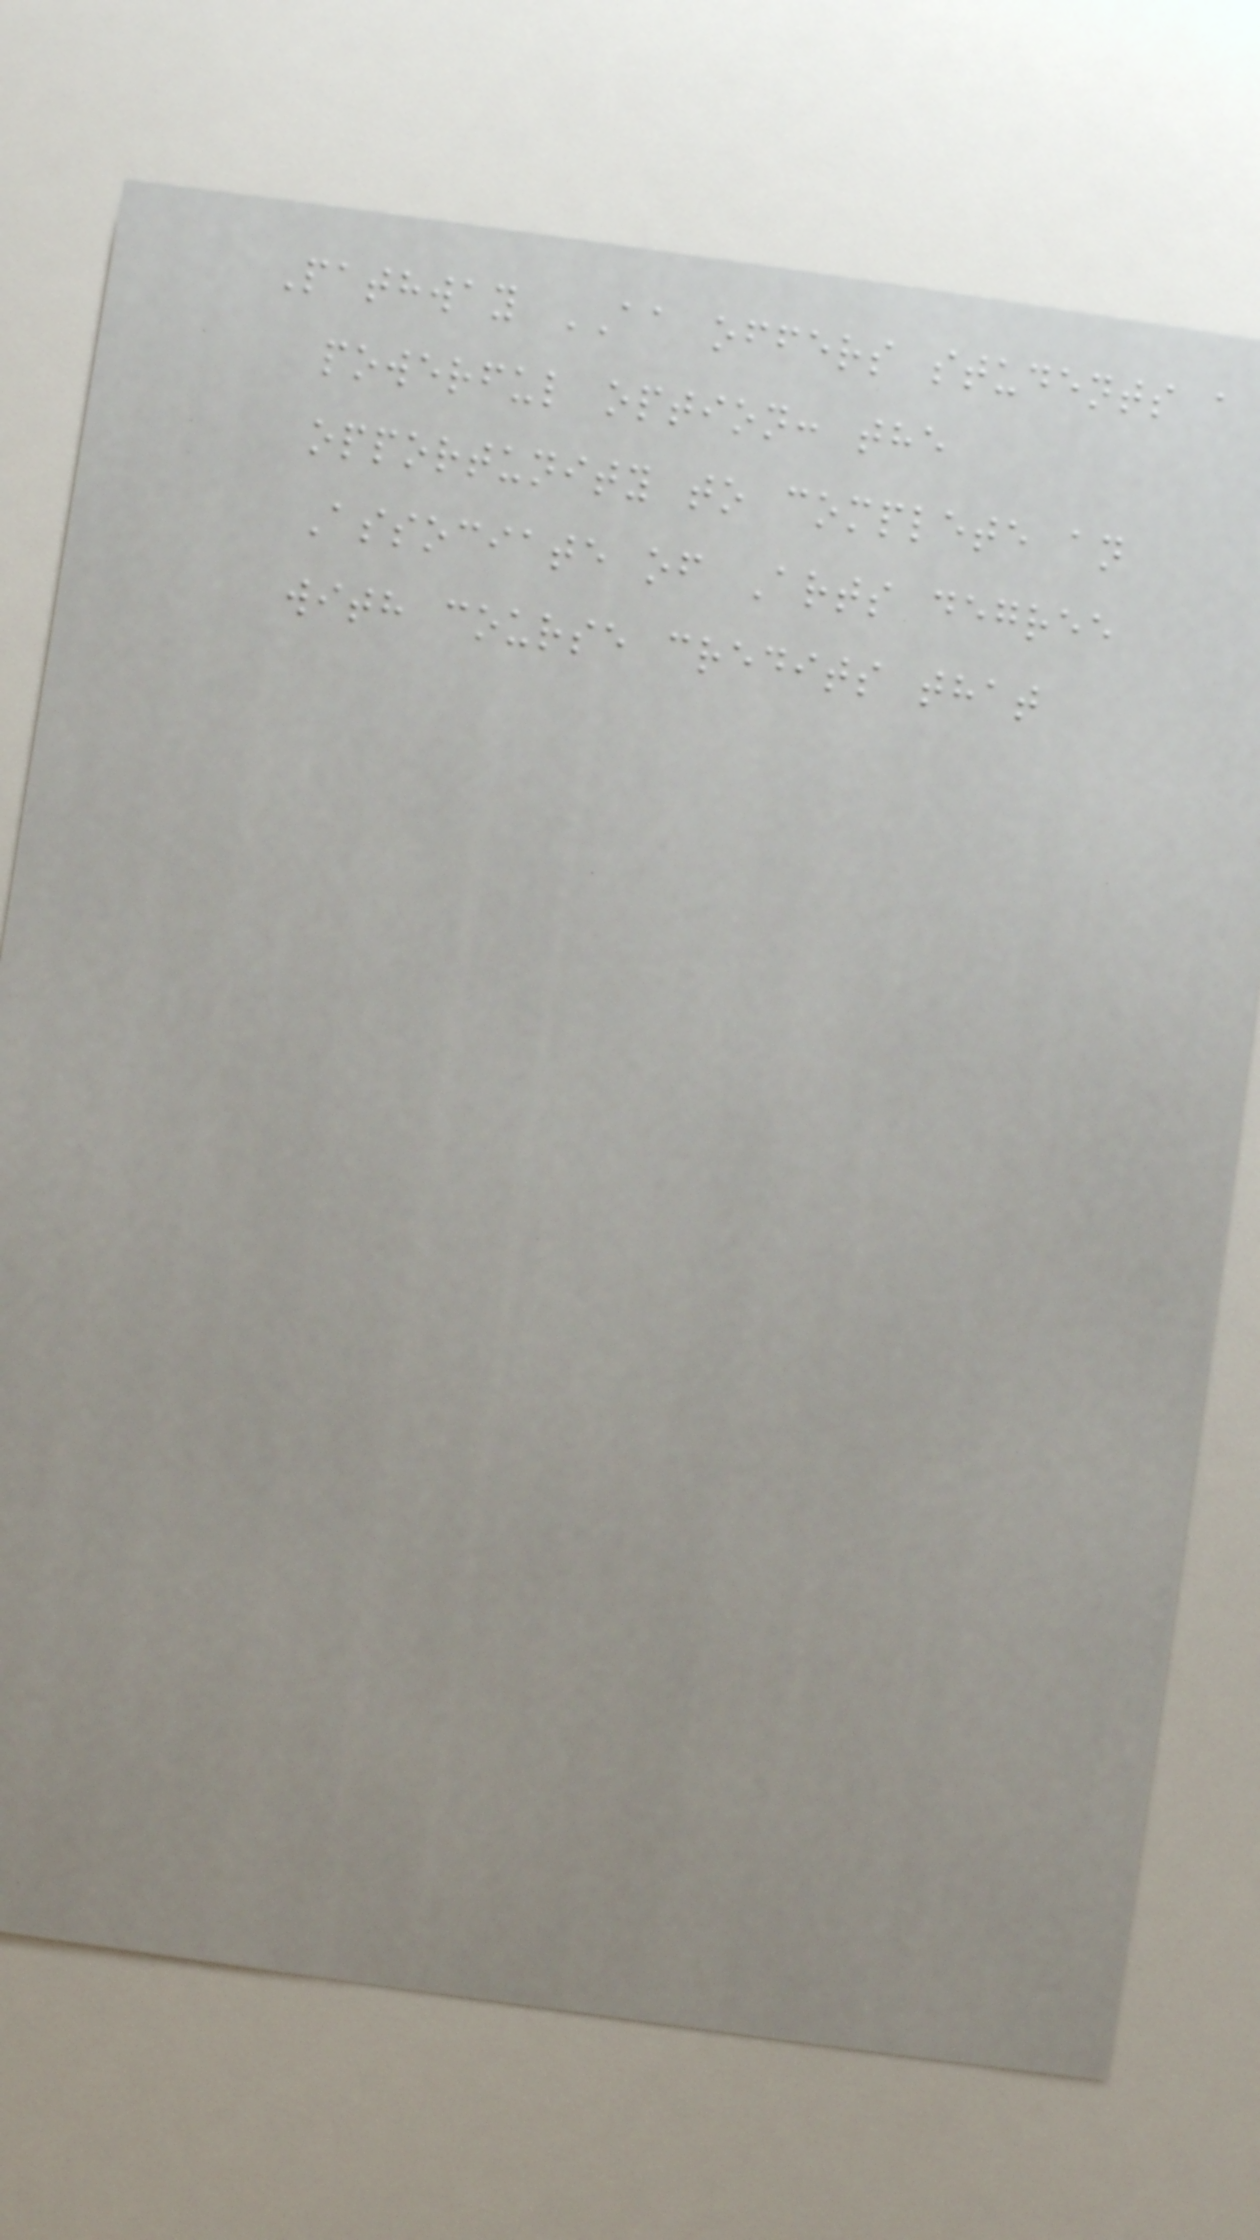Pathway AA offers students a
powerful option: the
opportunity to complete an
Associate of Arts degree
with course credits that
